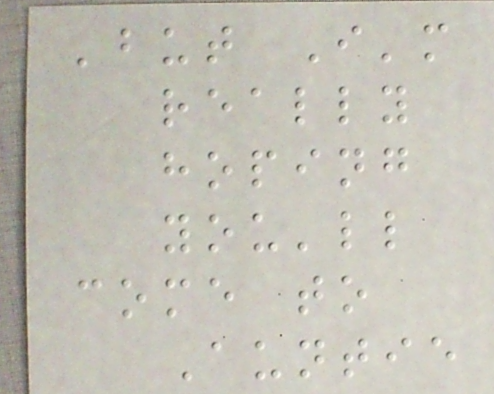'but I'm
really
hoping
you'll
come to
Auntie
